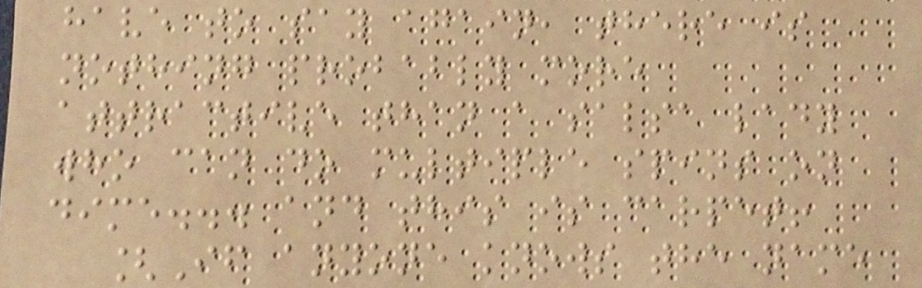have to say again, there is
nothing probably more
attractive than a salsa lady
who can do multiple spins on
dime... and this is carpet!
[If anyone knows the name
